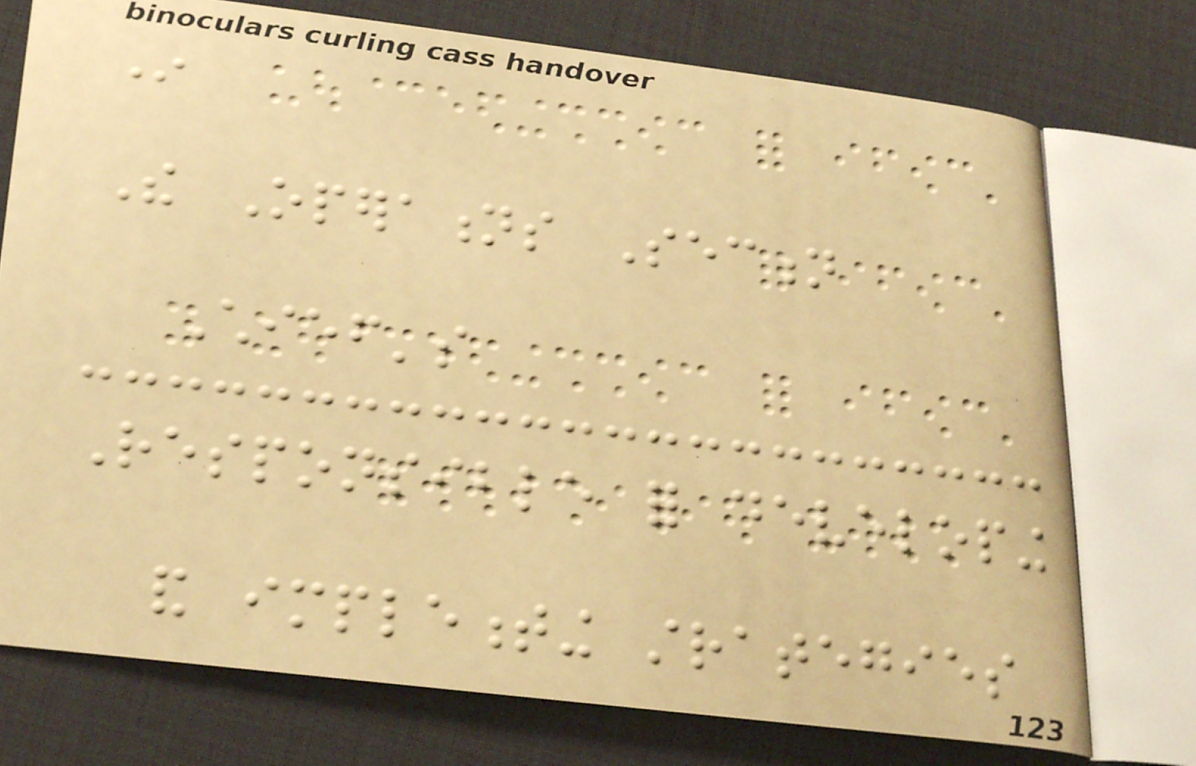In
The Operations Section
Chief's
Responsible for developing
and implementing strategies
